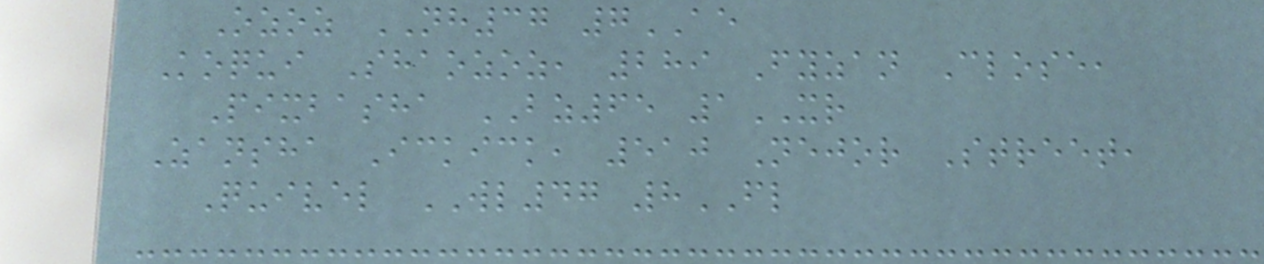Ozoz NH37 7AE
Koqui Shaozoz, 289 Fyzan Close,
Pixbasha BZ65 1XR
Zansha Ickick, 510 Nejor Street,
Quivel WL47 8FL
